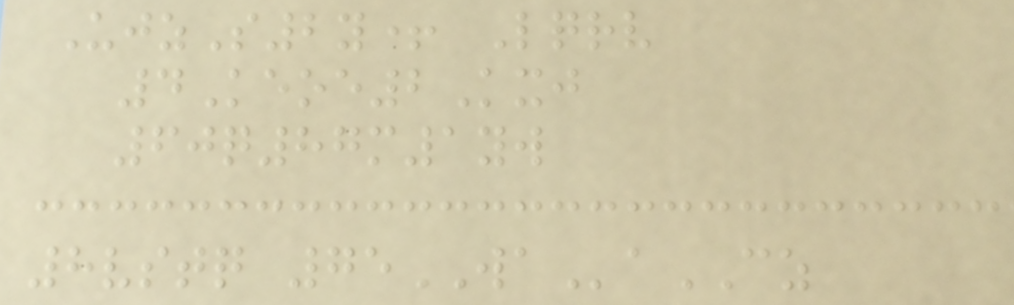UjzS2y+ Lqrv
4Keoe2Kxj
60q87m1yw
8vstq 75WAaCZ
